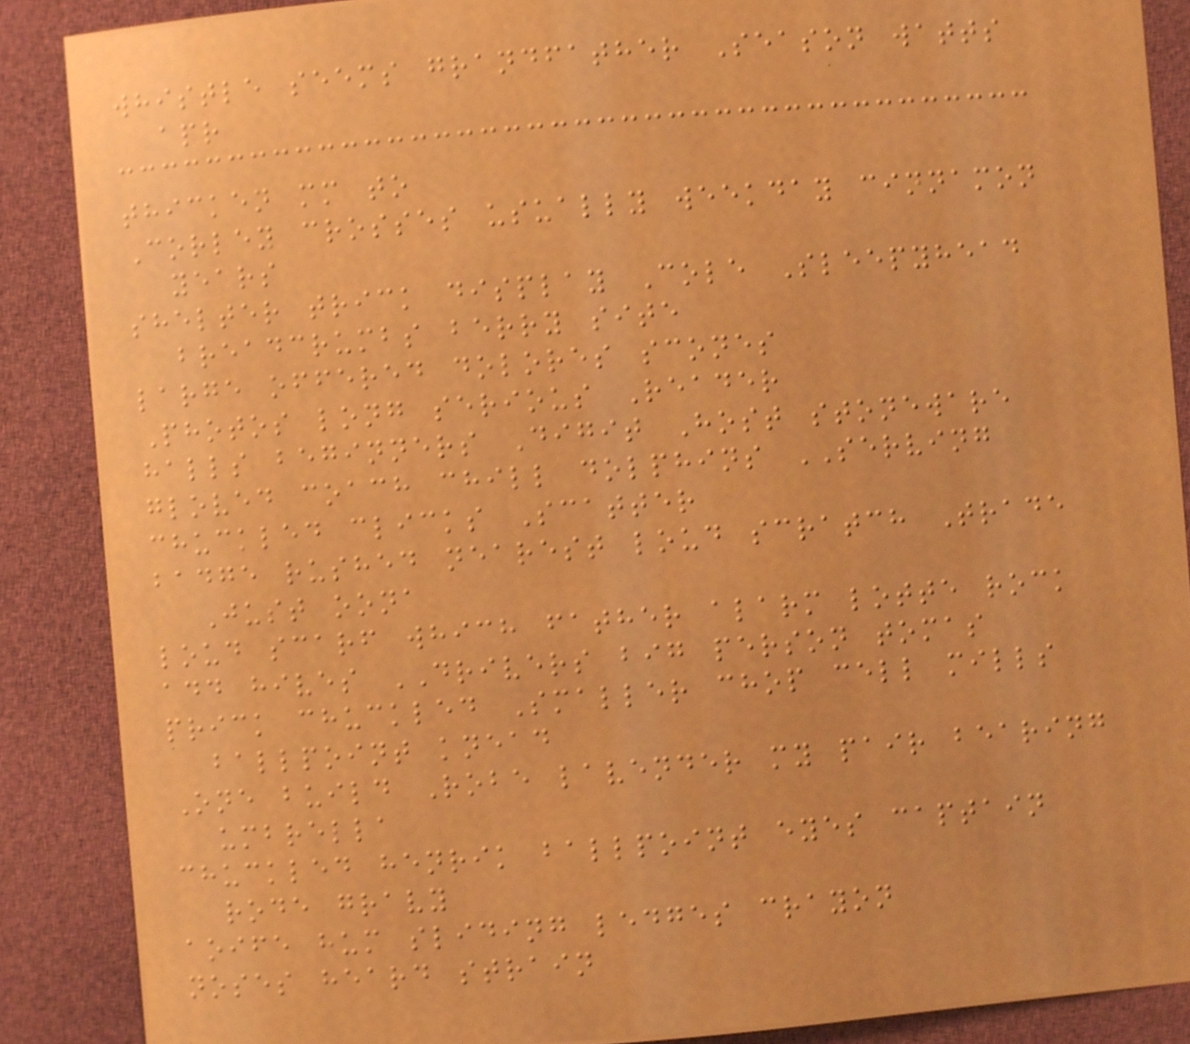whistle seems grandfather Season watts
apr
thicken mm to
Corley crosses usually weekday cinnamon
years
shelter trick display Cole Sleepyhead
breadcrumbs berry site
large offered dolores scones
Photos long serious Reader
halls beginners Digit Host stoneware
gloved coach chill dolphins SERVING
chuckled clicks Scatter
badge rushed nearest loud scratch Trade
Just oona
loud scarf which father alarm lotte rock
add hives DRIVERS big person tomas
prick chuckled Smaller chop cell mills
ballpoint knead
One build Robe lavender my pair bearing
umbrella
chuckled henrik ballpoint eyes captain
rode gravy
aoife hum sliding ledges crayon
noses heard strain
